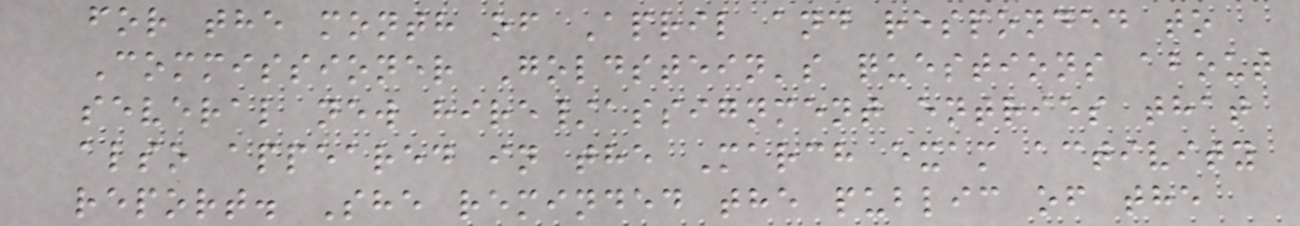for the month of April and responded to
Commissioner Goldstein's questions about
several new hire/assignment entries that
also appeared in the March exam activity
report. She reminded the public of the
